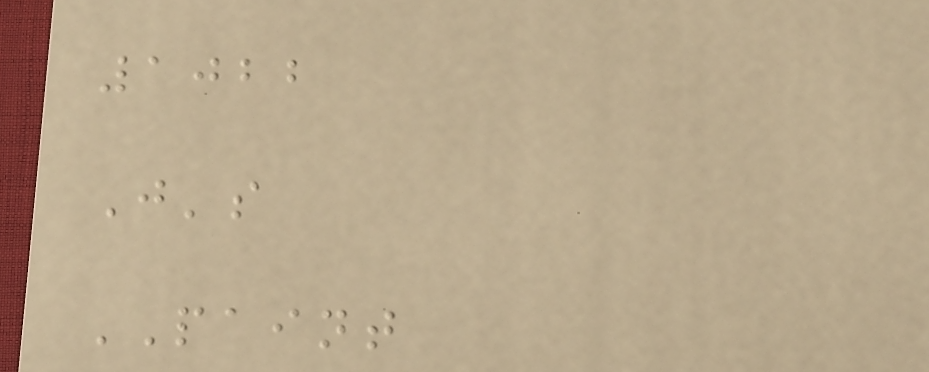1022
J's
PAINT
